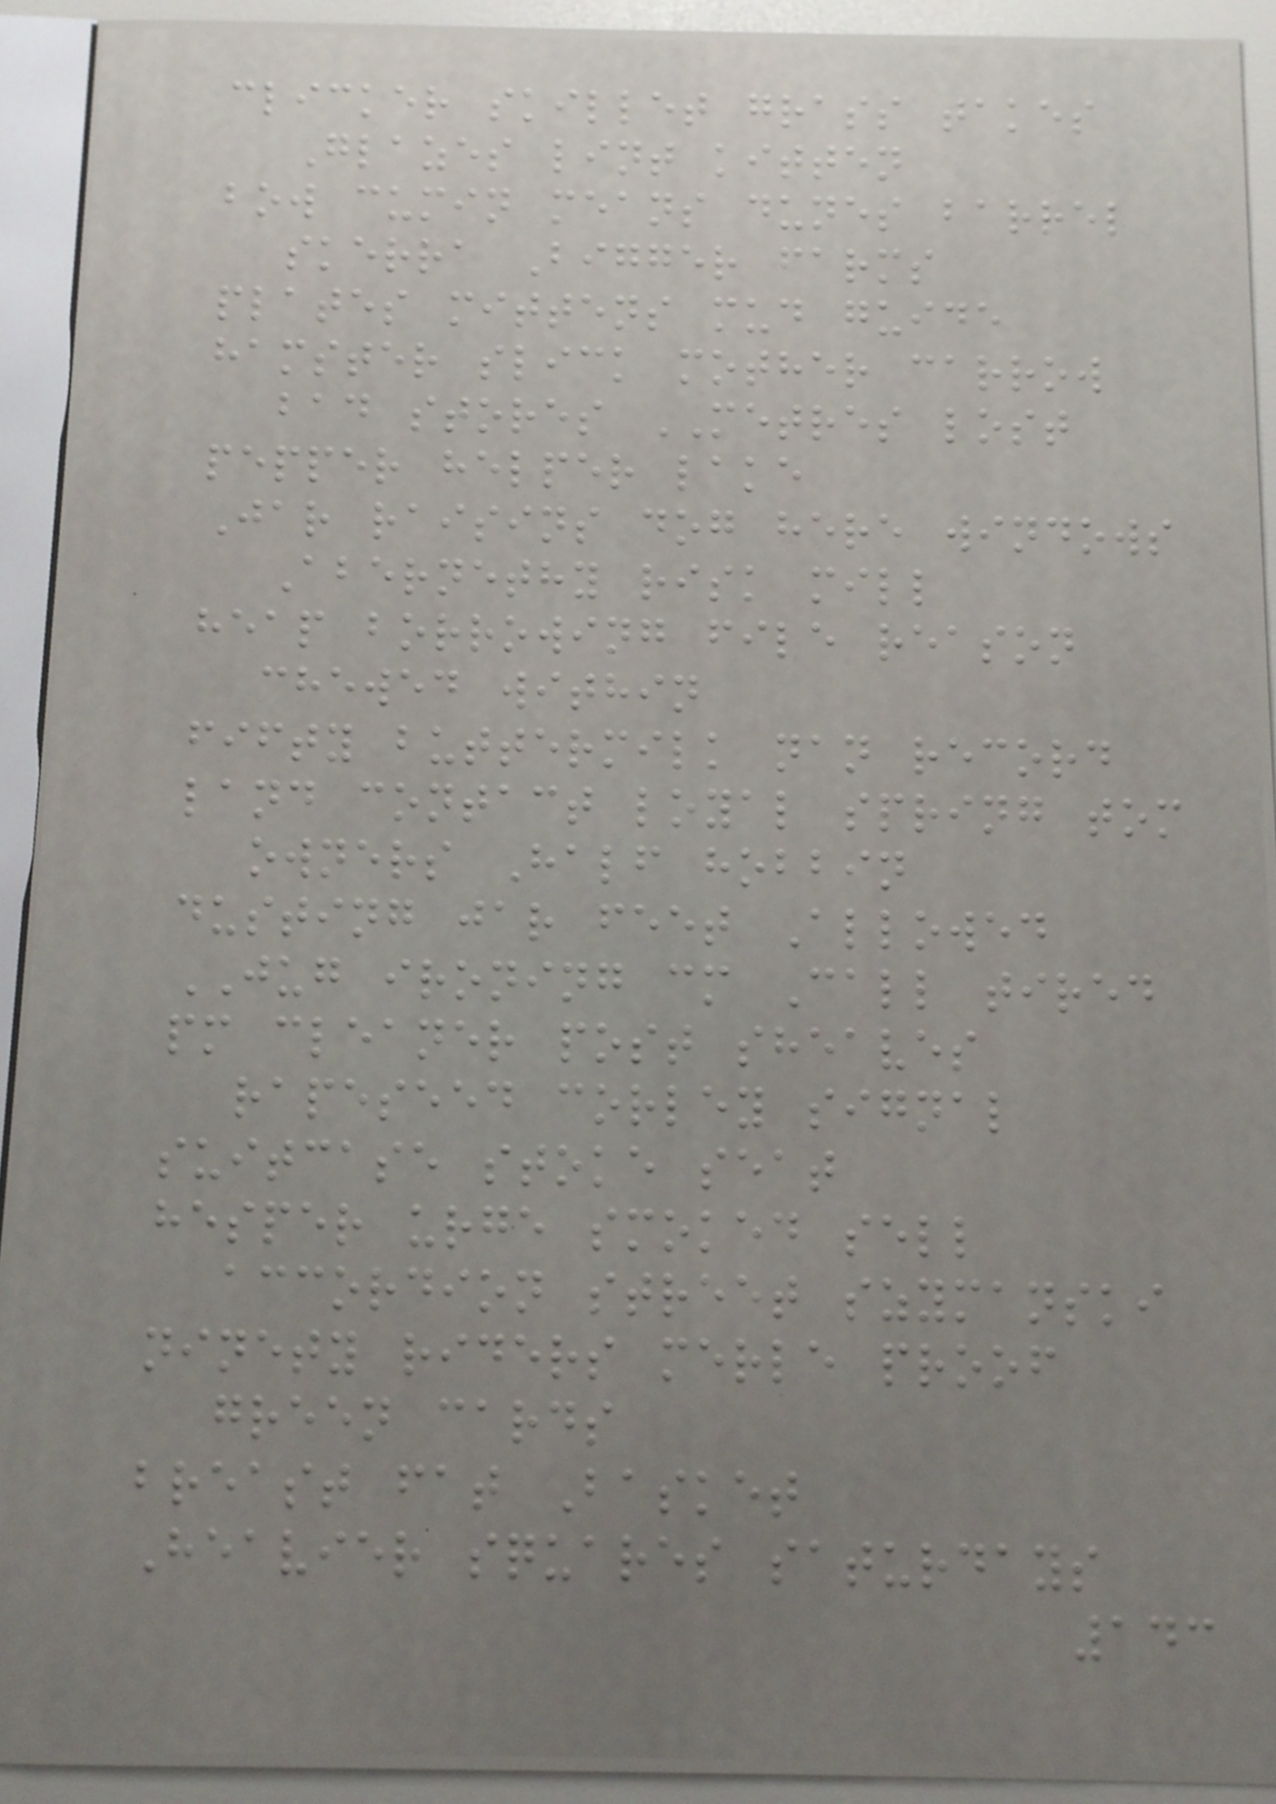clicker skillet grass takes
Glazes lint kitten
bow cumin means dunes barrel
skerra Bigger farms
plates mittens mud guide
hamster slick mother carrow
bad stores METRES lost
pepper helper lake
Jar raisins dog here windows
Abernethy risk mill
heap borrowing file reason
chewed within
fifty buttermilk nan record
land contact loyal spring tom
owners Half hobbin
dusting jar feet Allowed
JUG ironing cm Call tired
pm cleaner post sheaves
rapeseed corley signal
suitcase stoke seat
hesper urge smoked sell
accordion street szymanski
ninety riders merle proof
green cards
breast fat Basket
Heavier squares saturdays
143
